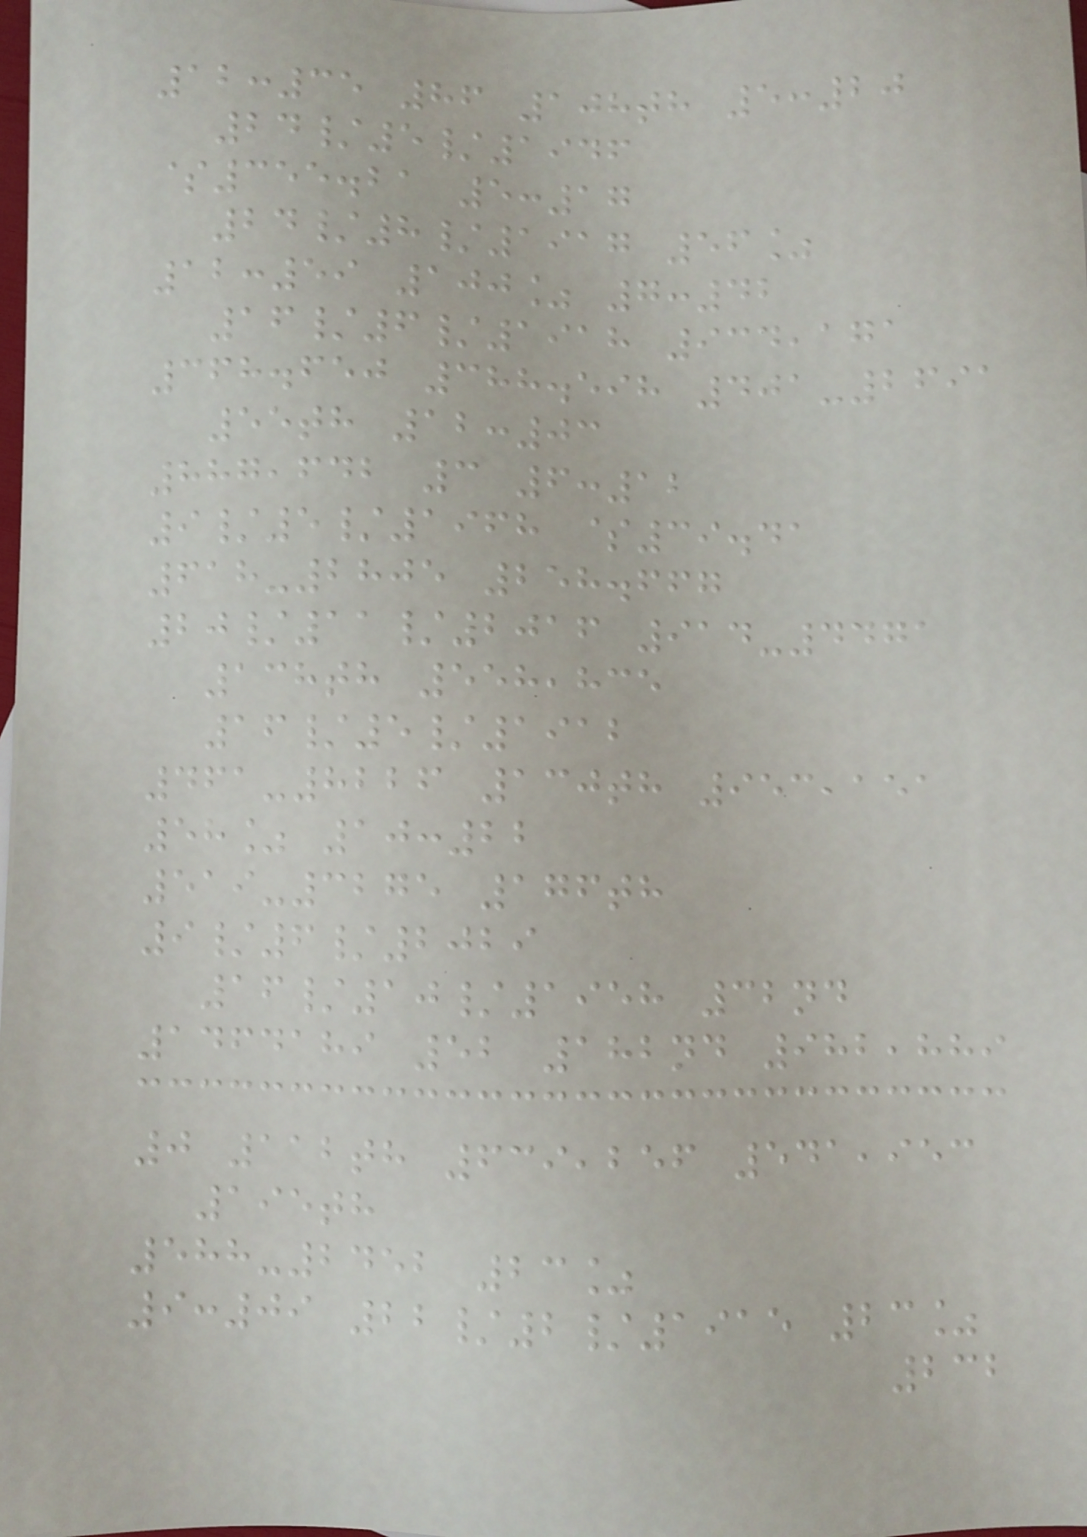12:35 86 108th 5:20
24/5/1946
$355.21 5:17
24/8/1917 56%
12:59 100% 7:42
16/6/1918 934,171
368.650 388.598 401-2691
55th 12:03
887,642 3 6:12
9/5/1968 $39.41
618-2805 258.667
20/11/2016 914-4471
138th 558,835
16/5/1912
461-8226 130th 953,151
58% 10:22
519-3275 176th
9/6/2029
16/10/1958 32nd
1464189 52 182nd 982,889
0 112th 639,256 541,953
195th
588-2452 23%
9:09 22/2/1915 23%
232
